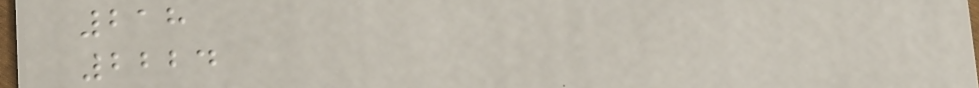218
2224
